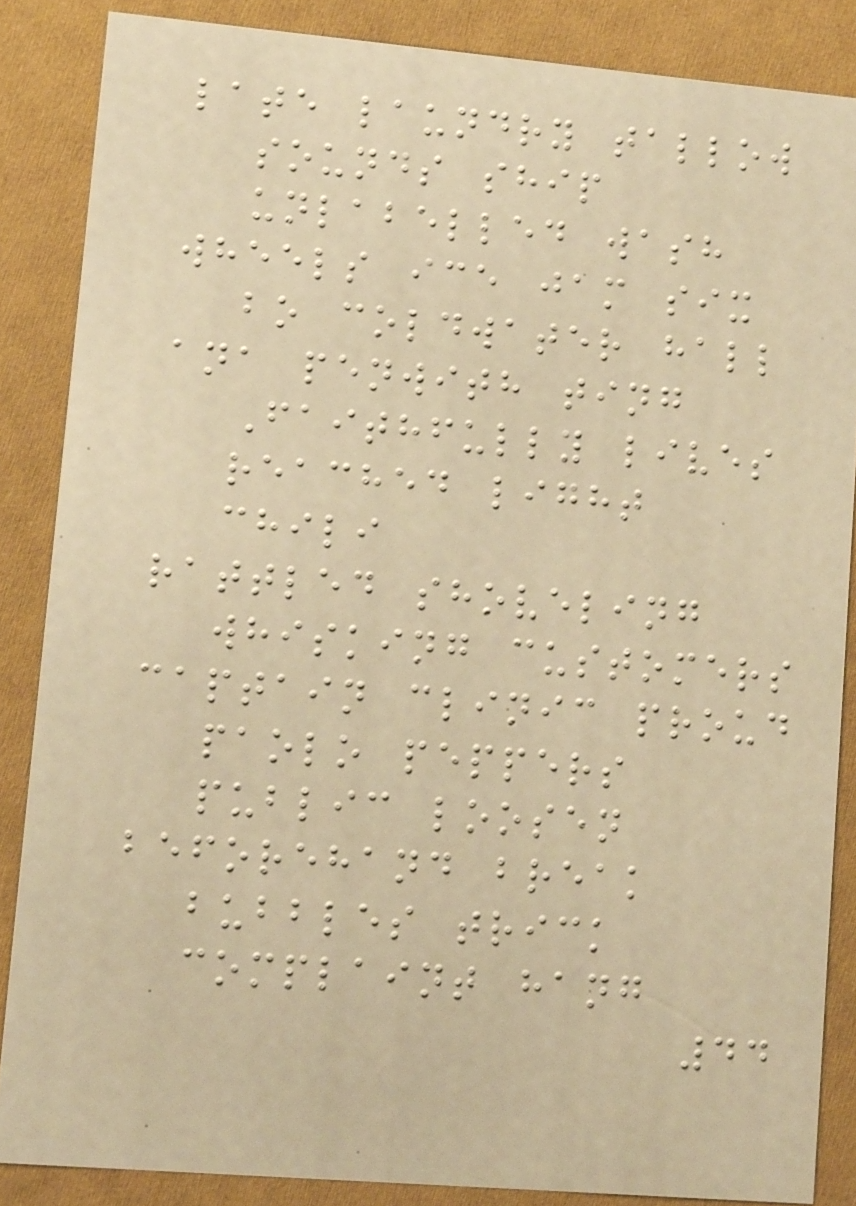late laundry tallow
sounds ship
unlabelled wash
wheels ice jam six
bo coldwater hall
ana penwith ting
Faithfully lives
reached light
chili
rattled shoveling
whisking customers
captain clinic proud
paolo peppers
public loosen
beforehand break
bubbles trick
complaint hang
44
